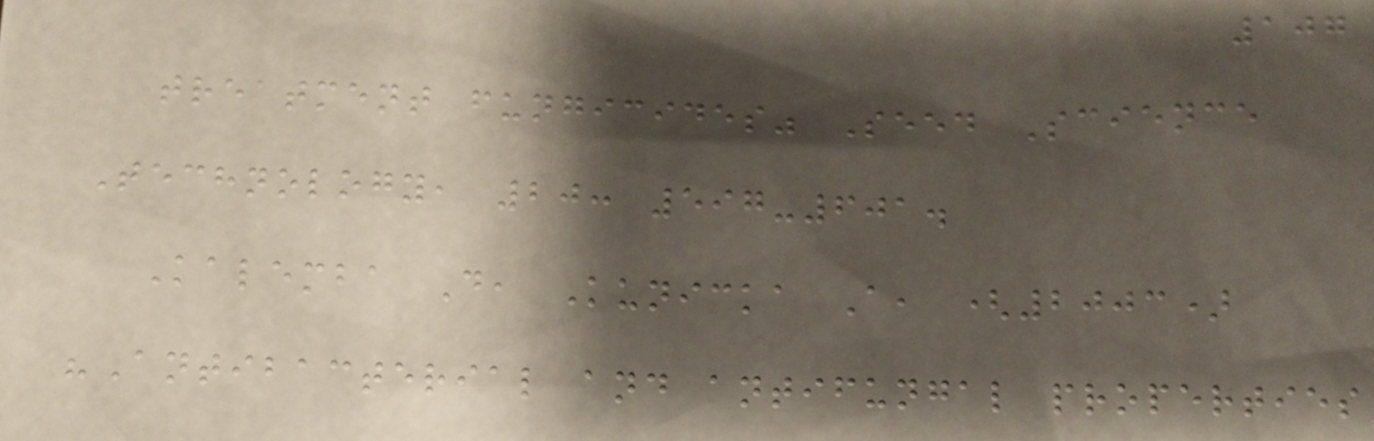107
treatment fungicides" Seed Science
Technology, 20: 597-601.
Kalemba D, Kunicka A, (2003)
"Antibacterial and antifungal properties
